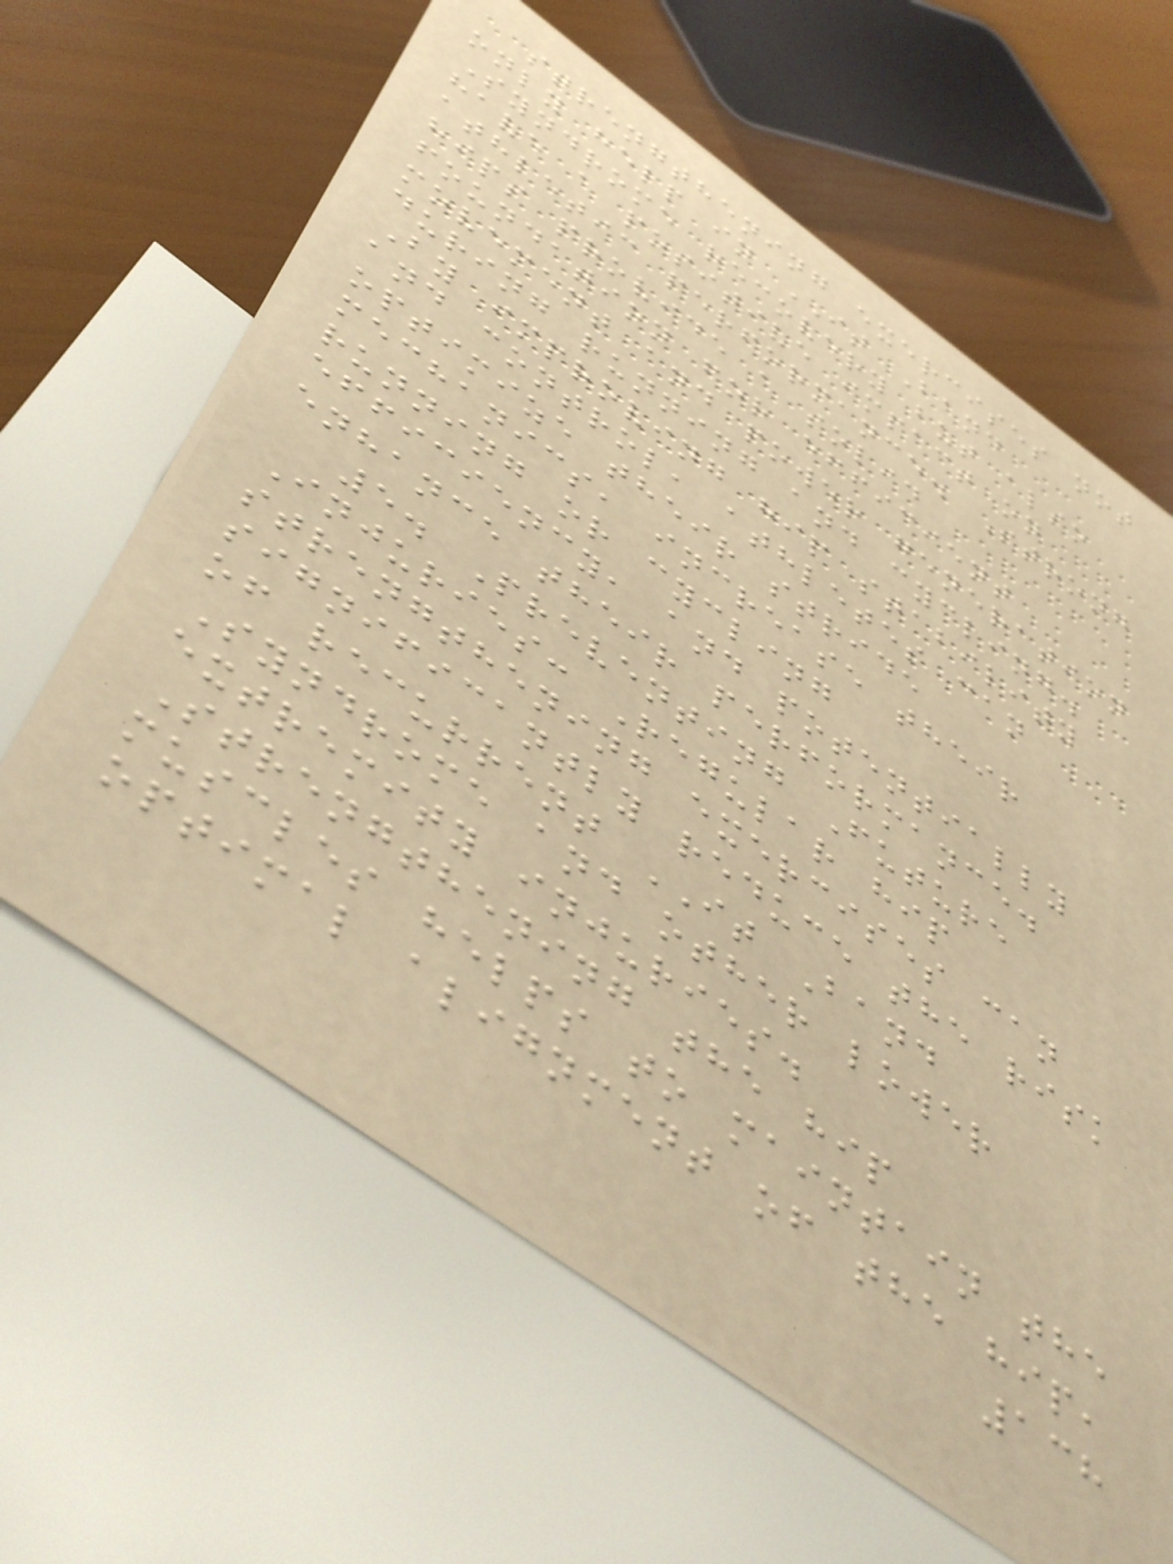strengthening exercises not
only help in IT Band
Syndrome recovery but also
have a positive impact on
athletic performance. Strong
hips provide a solid
foundation for efficient
movement and power generation
during running and cycling.
By improving hip stability
and control, athletes can
optimize their stride
mechanics, increase their
running or cycling
efficiency, and potentially
enhance their performance.
5. Preventing Future
Injuries: Regular hip
strengthening exercises can
significantly reduce the risk
of recurrent IT Band
Syndrome and other lower
extremity injuries.
Strengthening the hip
muscles helps to maintain the
optimal alignment of the hip,
138
